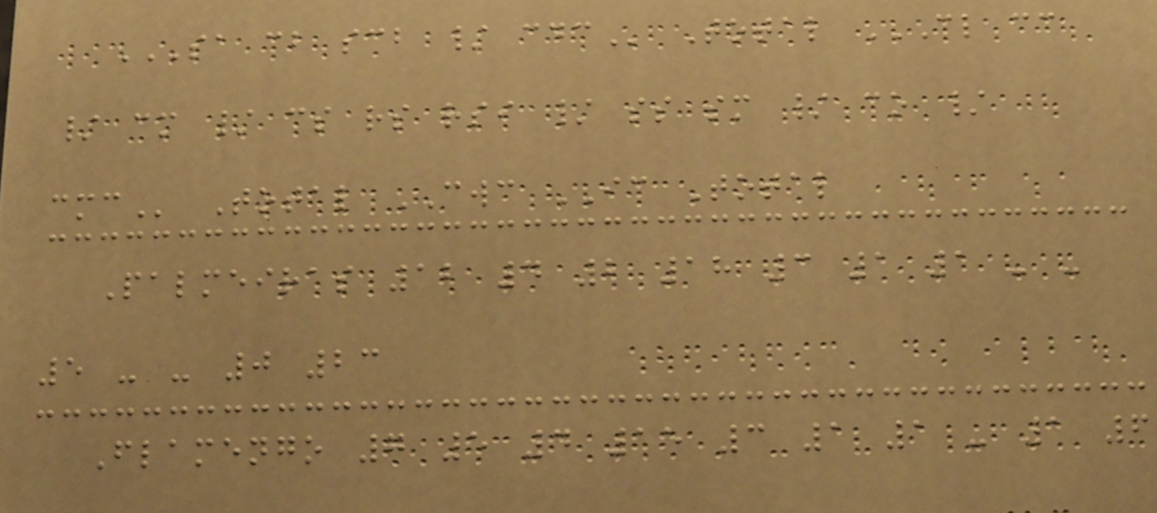SA CB SCB / CDC Total CL CC
/ CM / CS RS RSI / SS SM / CO /
CMC Total CWC IC Total
Palmeiras 12 4 2 18 3 1 1 - -
5 - - 0 23
Flamengo 7 5 4 15 3 1 1 - 1 6
